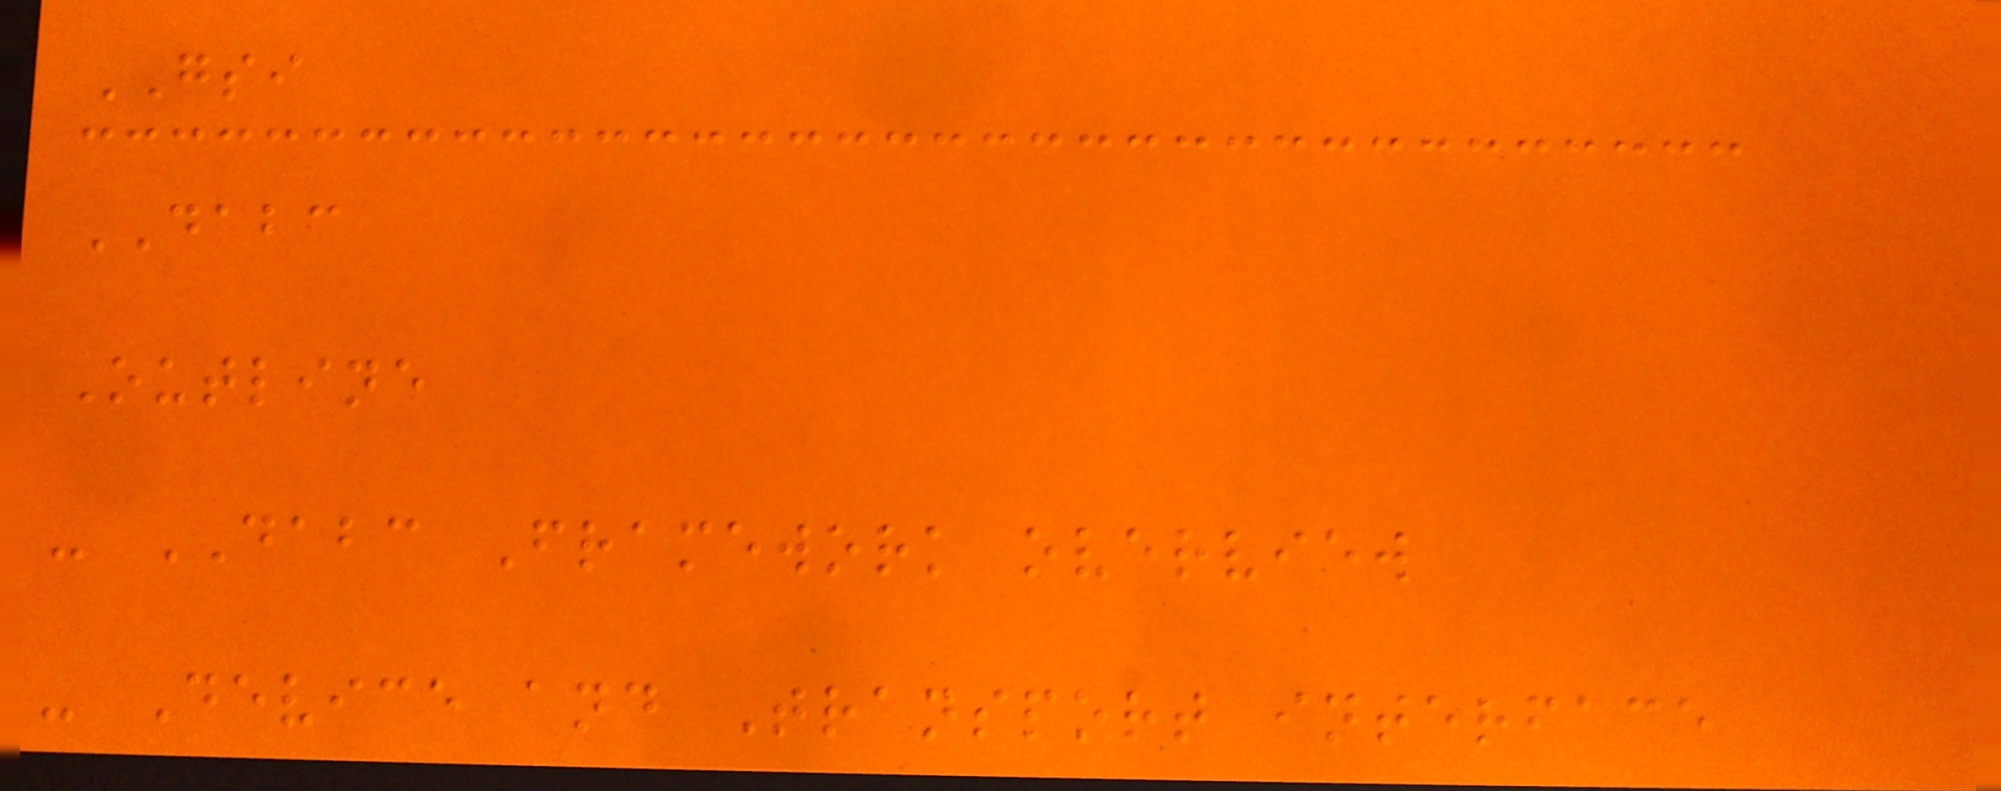GSI
DABC
Outline
- DABC Framework overview
- Device and Transport interface
